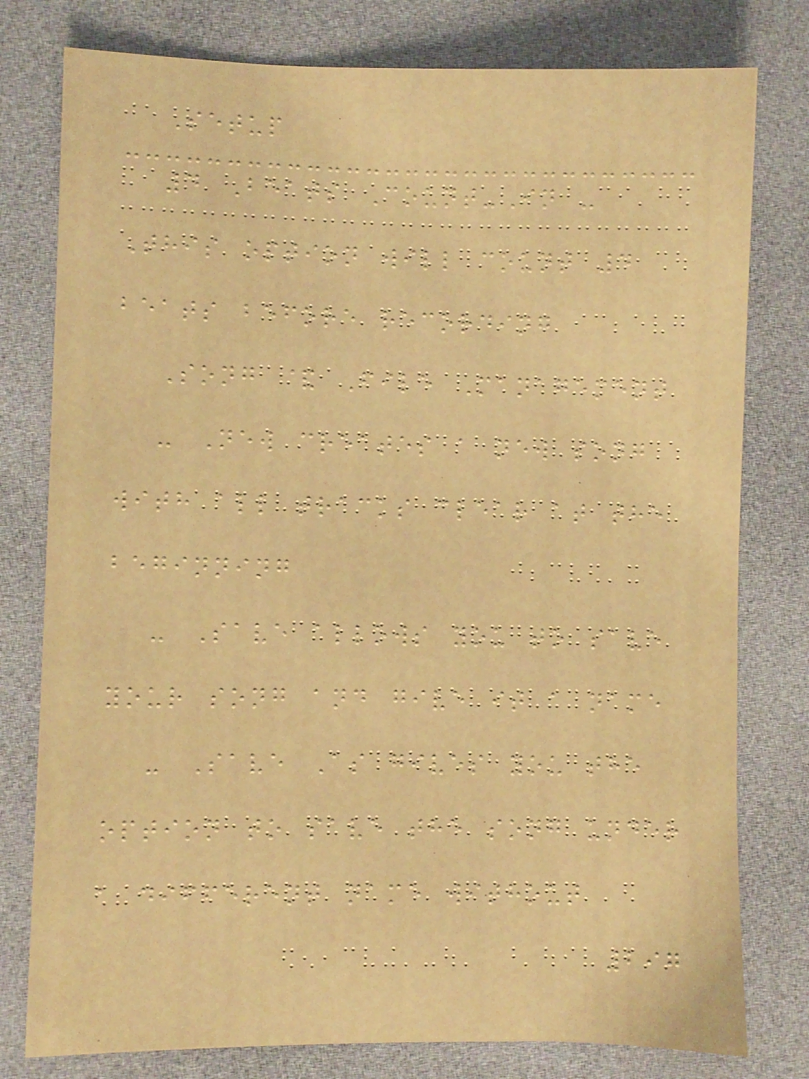Setup
4 Beats Count-In -
This option will count 4
beats before recording
Song & File Management
- New creates a new song
with all tracks clear at the
beginning
- Save allows you to save
your song and give it a name
- Save As gives you the
option to save the song under
a different name without
297
